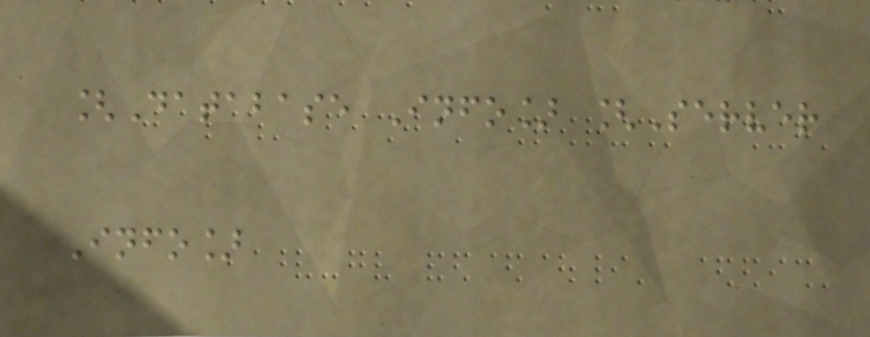[Database Info] [Server
Info]
